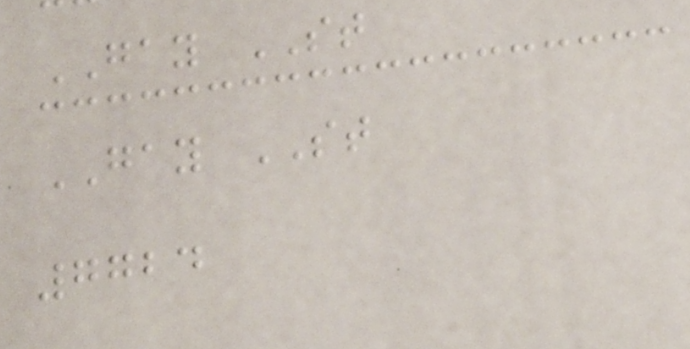GAY ST
GAY ST
7724
